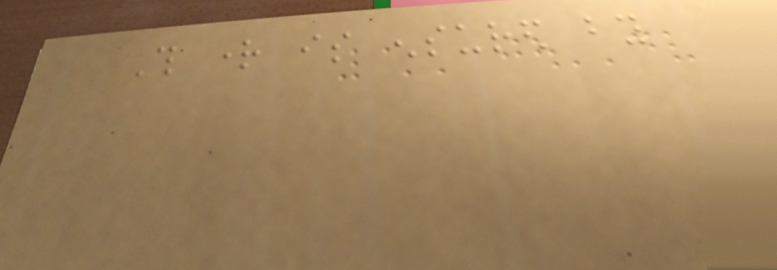This right is ensured by
